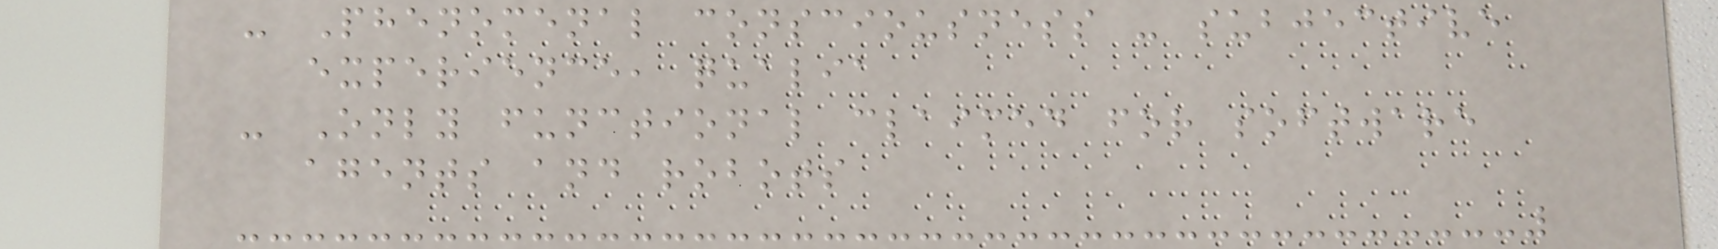- Phenomenal consciousness - subjective
experience, qualia
- Only functional claimed for software
agents and robots
